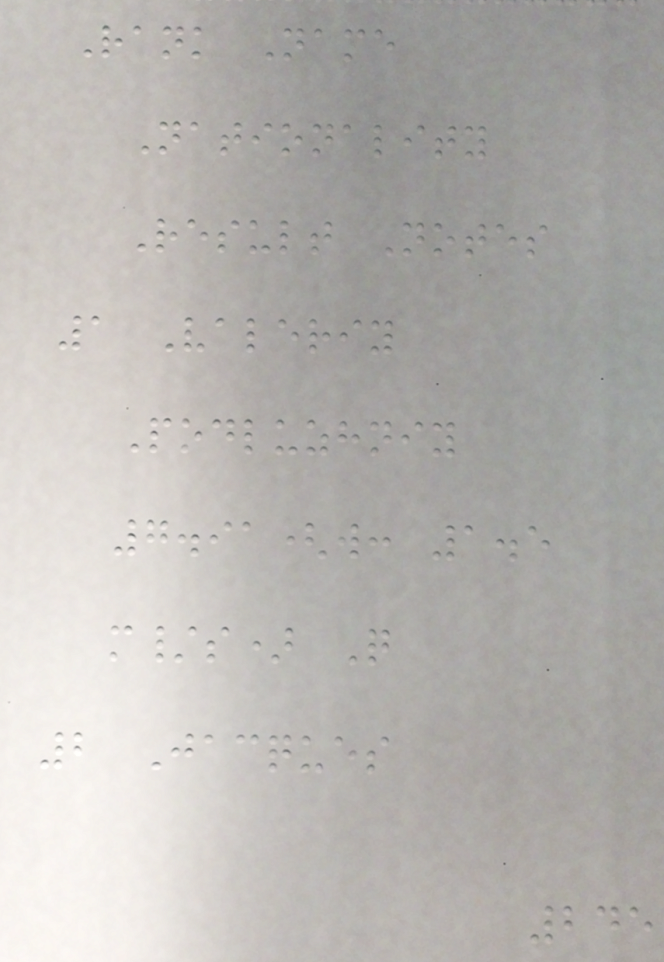Rank Name
Nationality
Result Notes
1 Valeriy
Podluzhniy
7.91(w: 1.5
m/s) Q
2 Jacques
245
